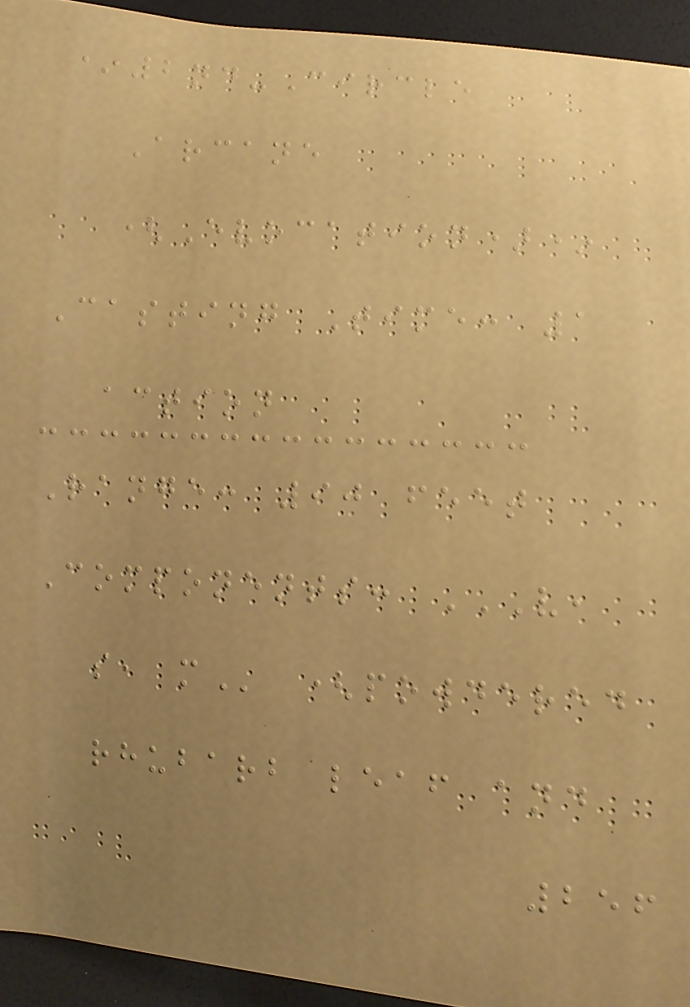*2nd-Circle
Arcane
(Evocation)*
Casting Time: 1
action
Range: 90 feet
Components: V,
S, M (powdered
rhubarb leaf and
256
